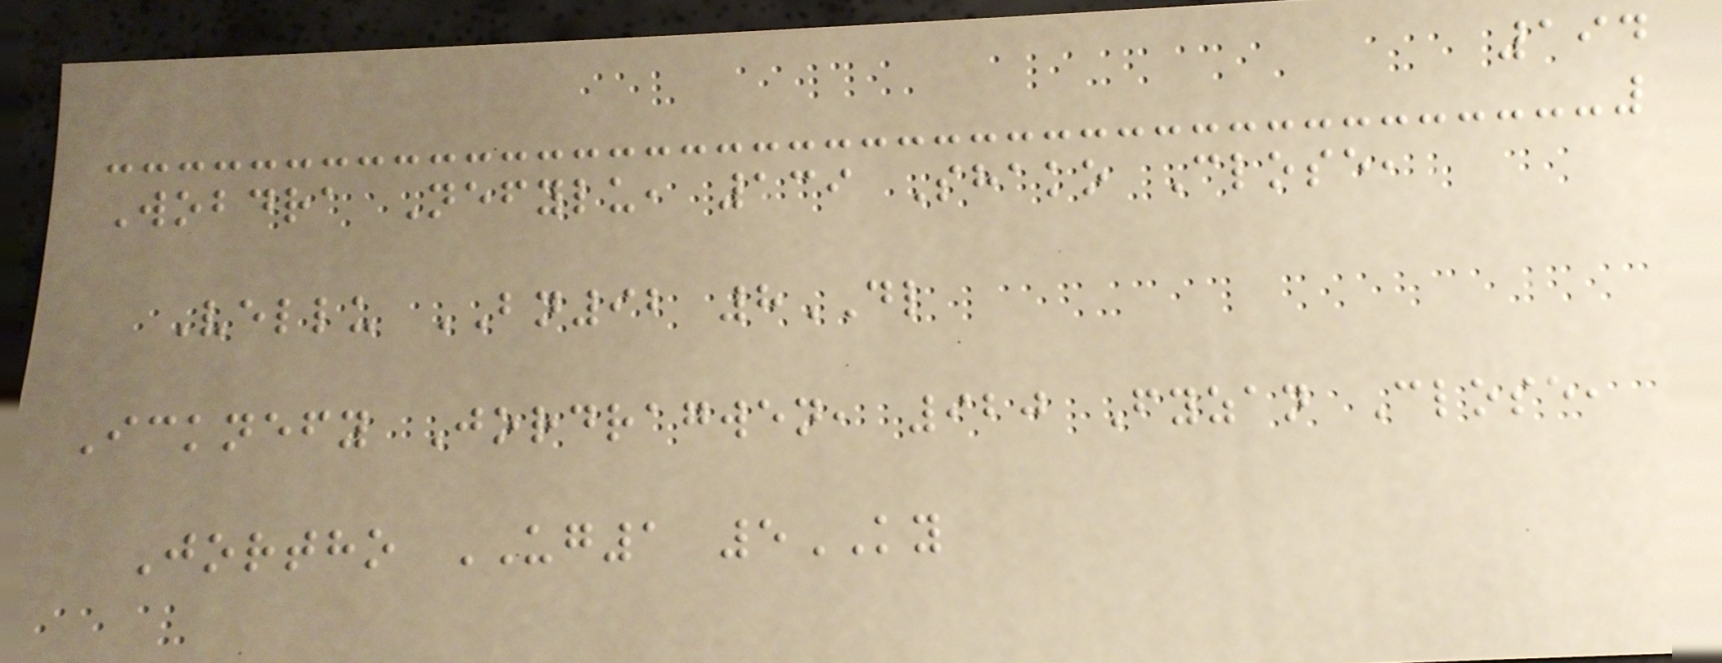194
Wobdra Nefylu, 139 Shako Close,
Vellu BN92 8DL
Icknefy Jordragwen, 920 Fyzan Close,
Jortho UG1 5KY
